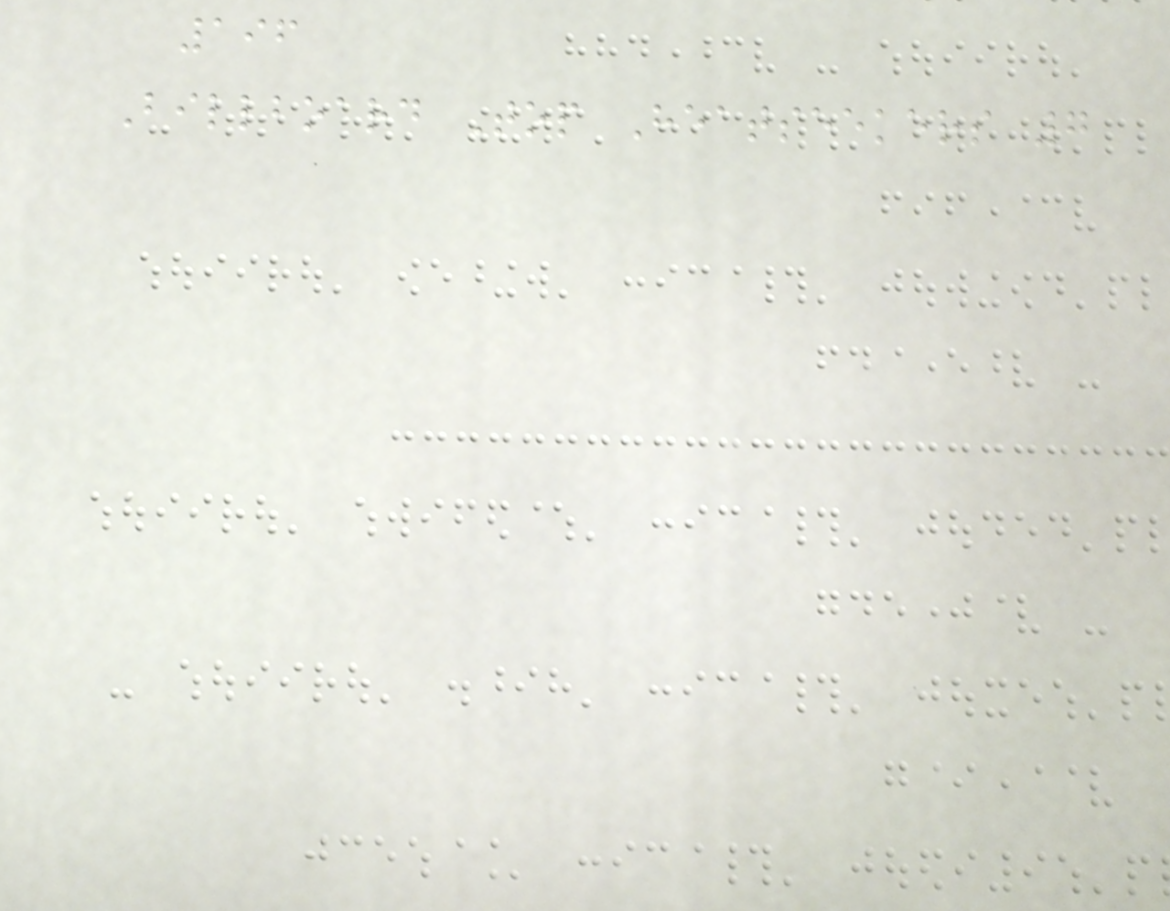196
Billboard Top Heatseekers 7
